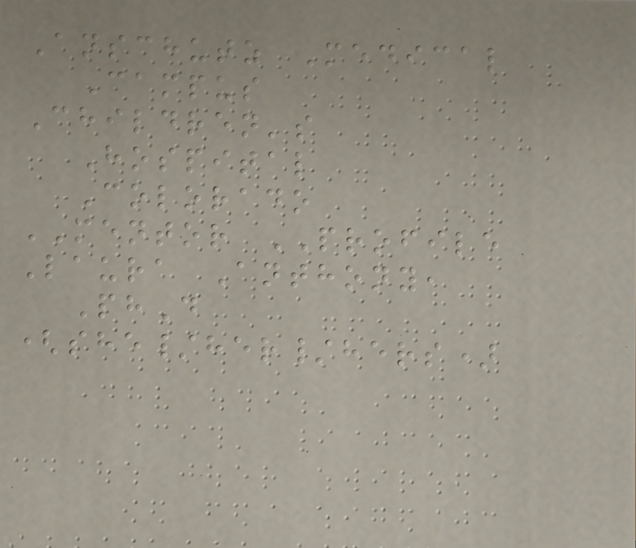Anschutz Medical
Campus
Children's
Hospital
Colorado
MENTOR PROFILE
Laura Anthony,
PhD
(she/her/hers)
